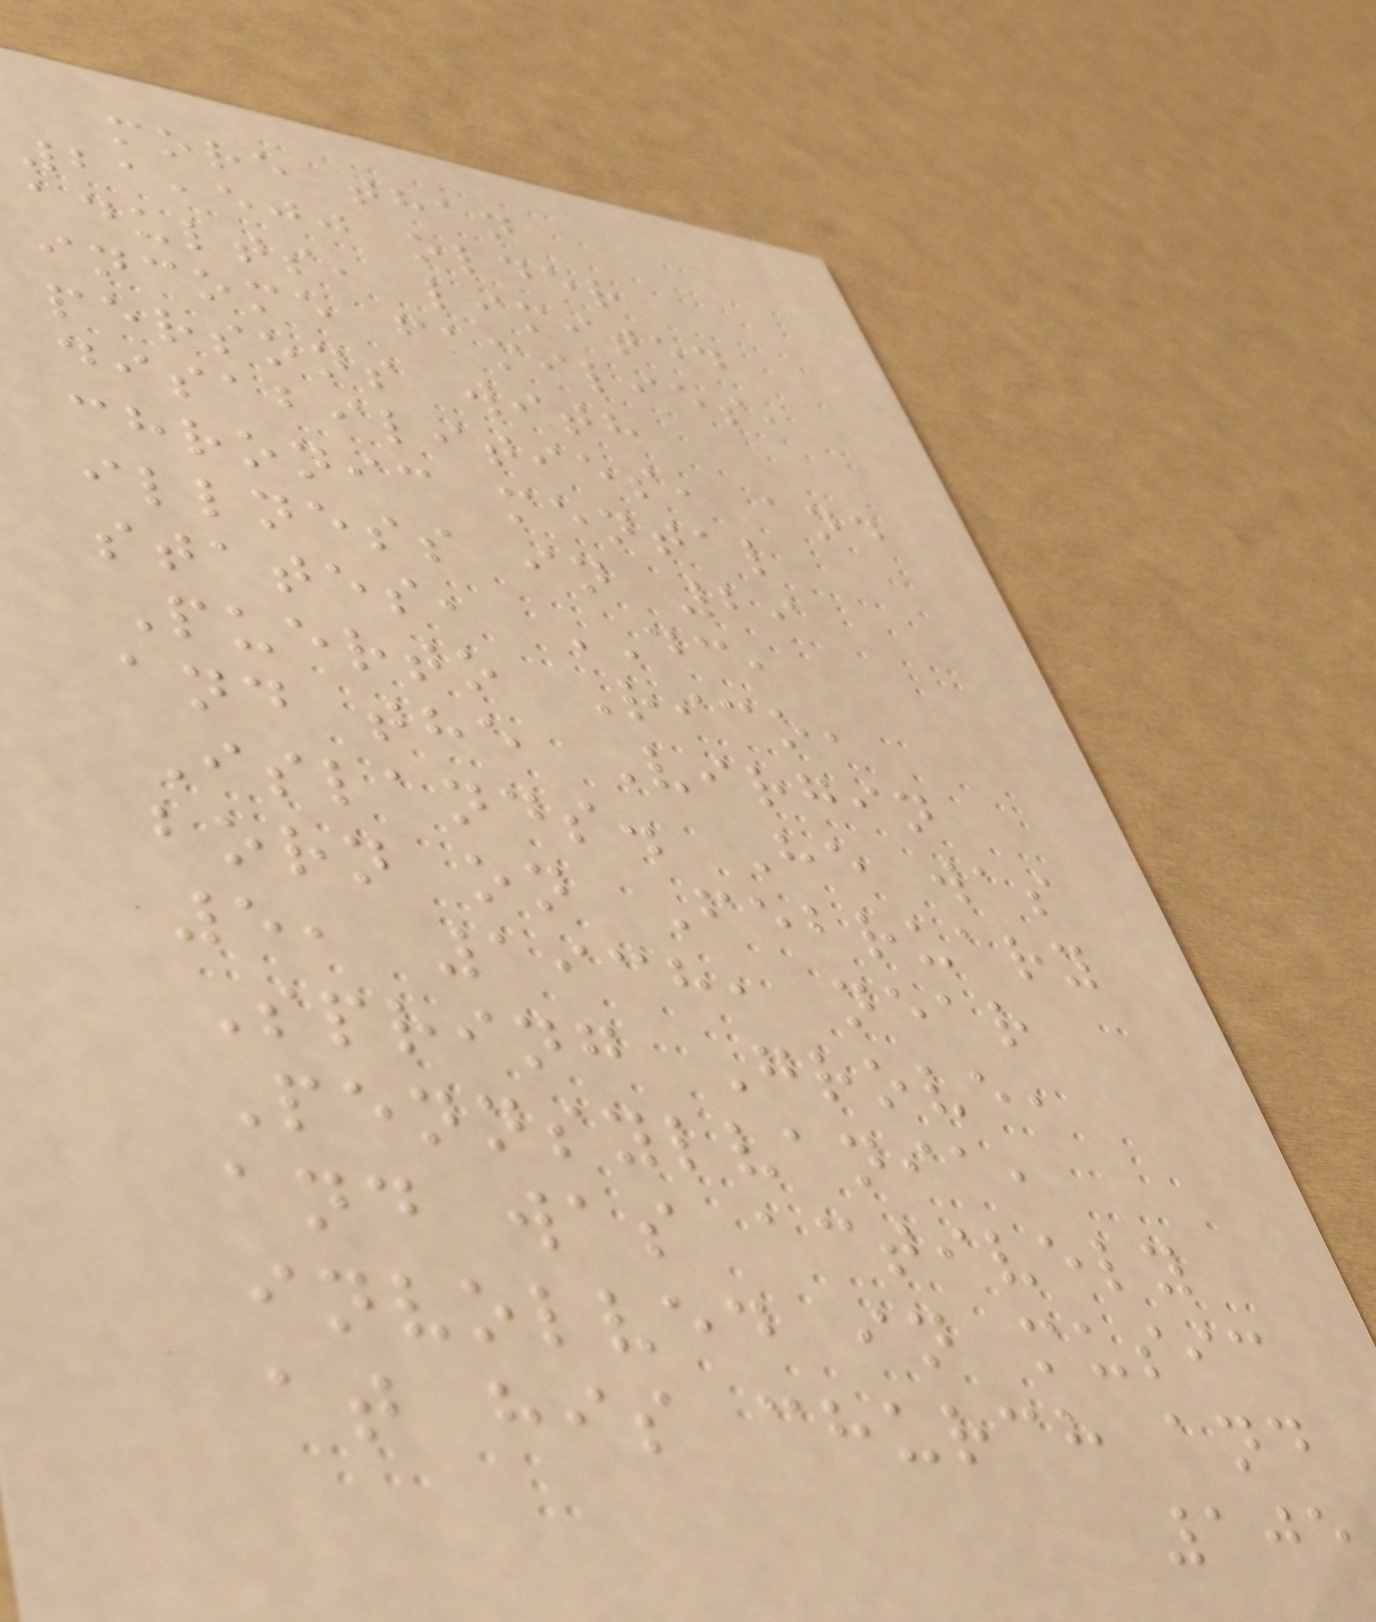more than
21,500 older
adults, limited
income families,
persons with
disabilities, and
chronic mental
illness in 29
states, DC,
Puerto Rico,
and the Virgin
Islands. He was
born on February
5, 1938, near
Spring Grove,
Pennsylvania,
and was actively
involved in music
at his church and
105
